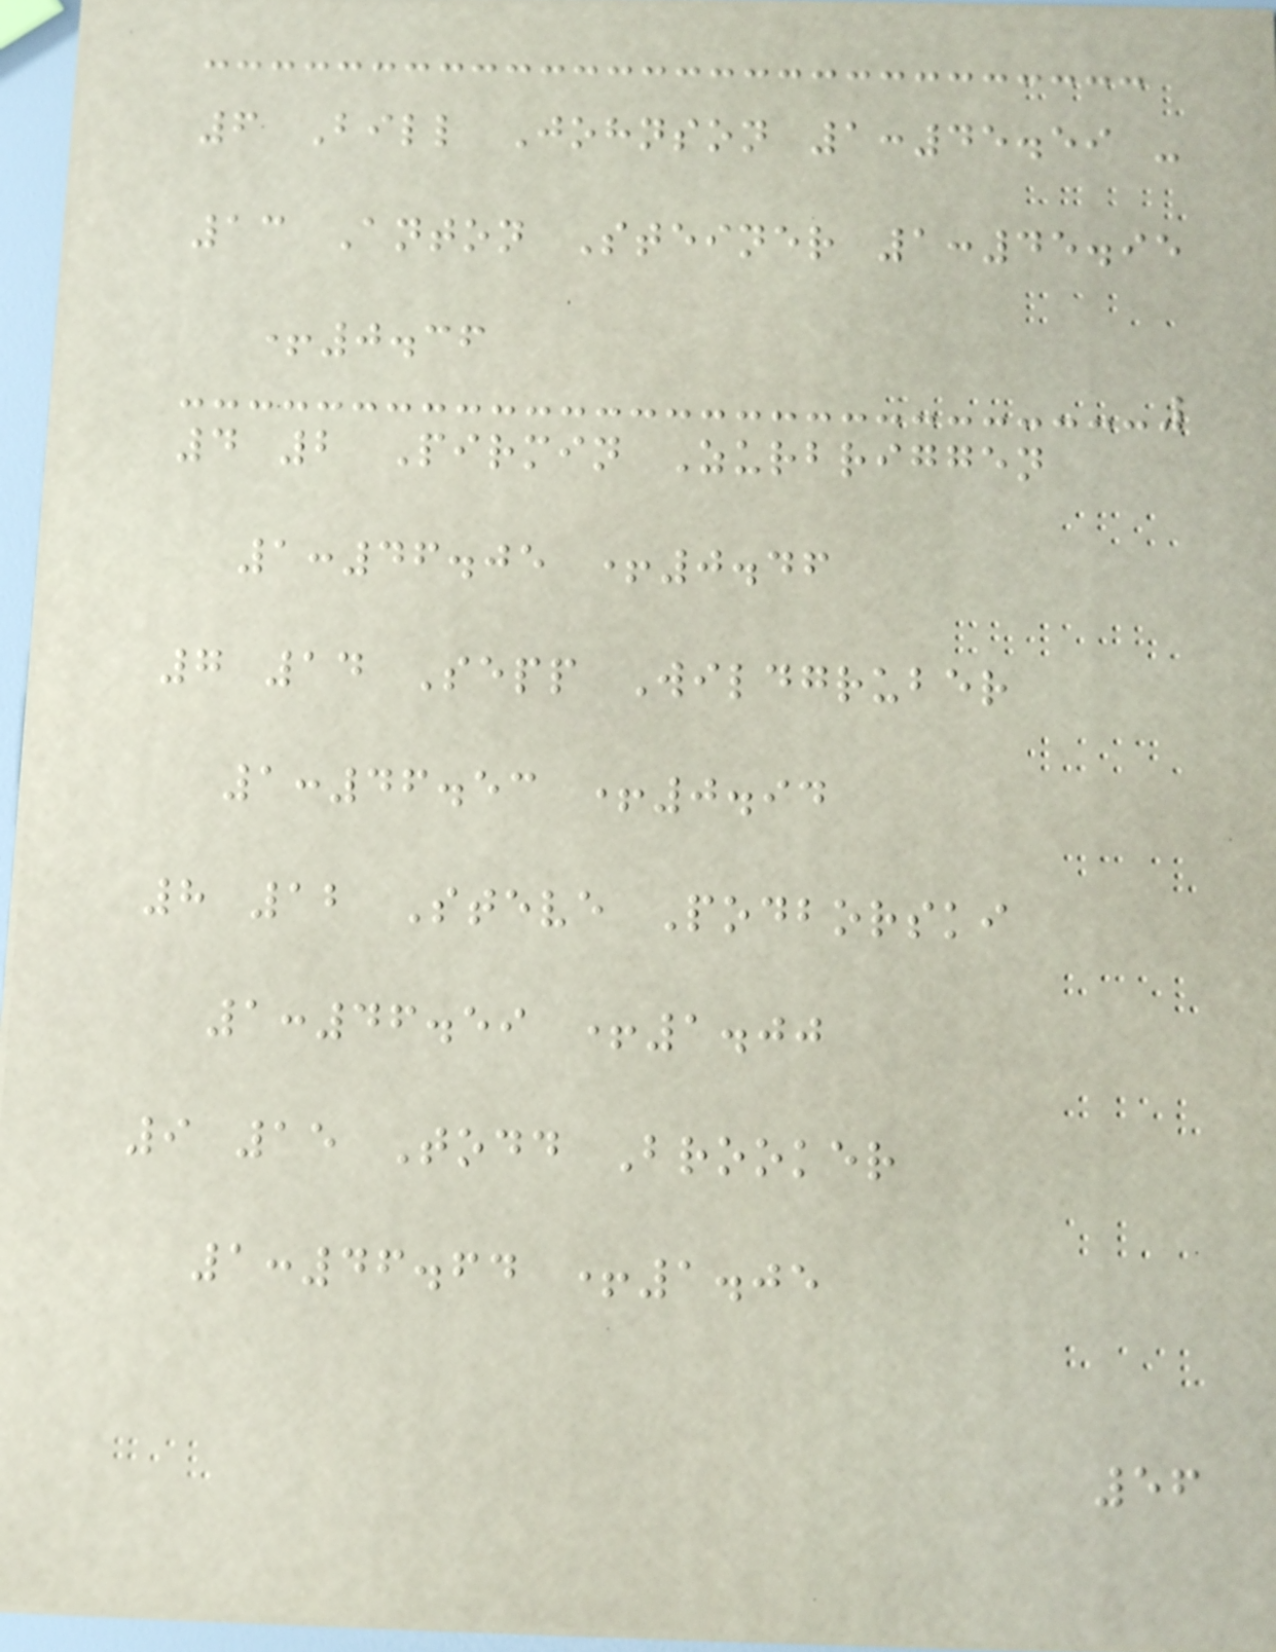6 Bill Johnson 1:45.59 -
13 Anton Steiner 1:45.95
+0.36
4 2 Pirmin Zurbriggen
1:46.05 +0.46
7 14 Sepp Wildgruber
1:46.53 +0.94
8 12 Steve Podborski
1:46.59 +1.00
9 15 Todd Brooker
1:46.64 +1.05
56
